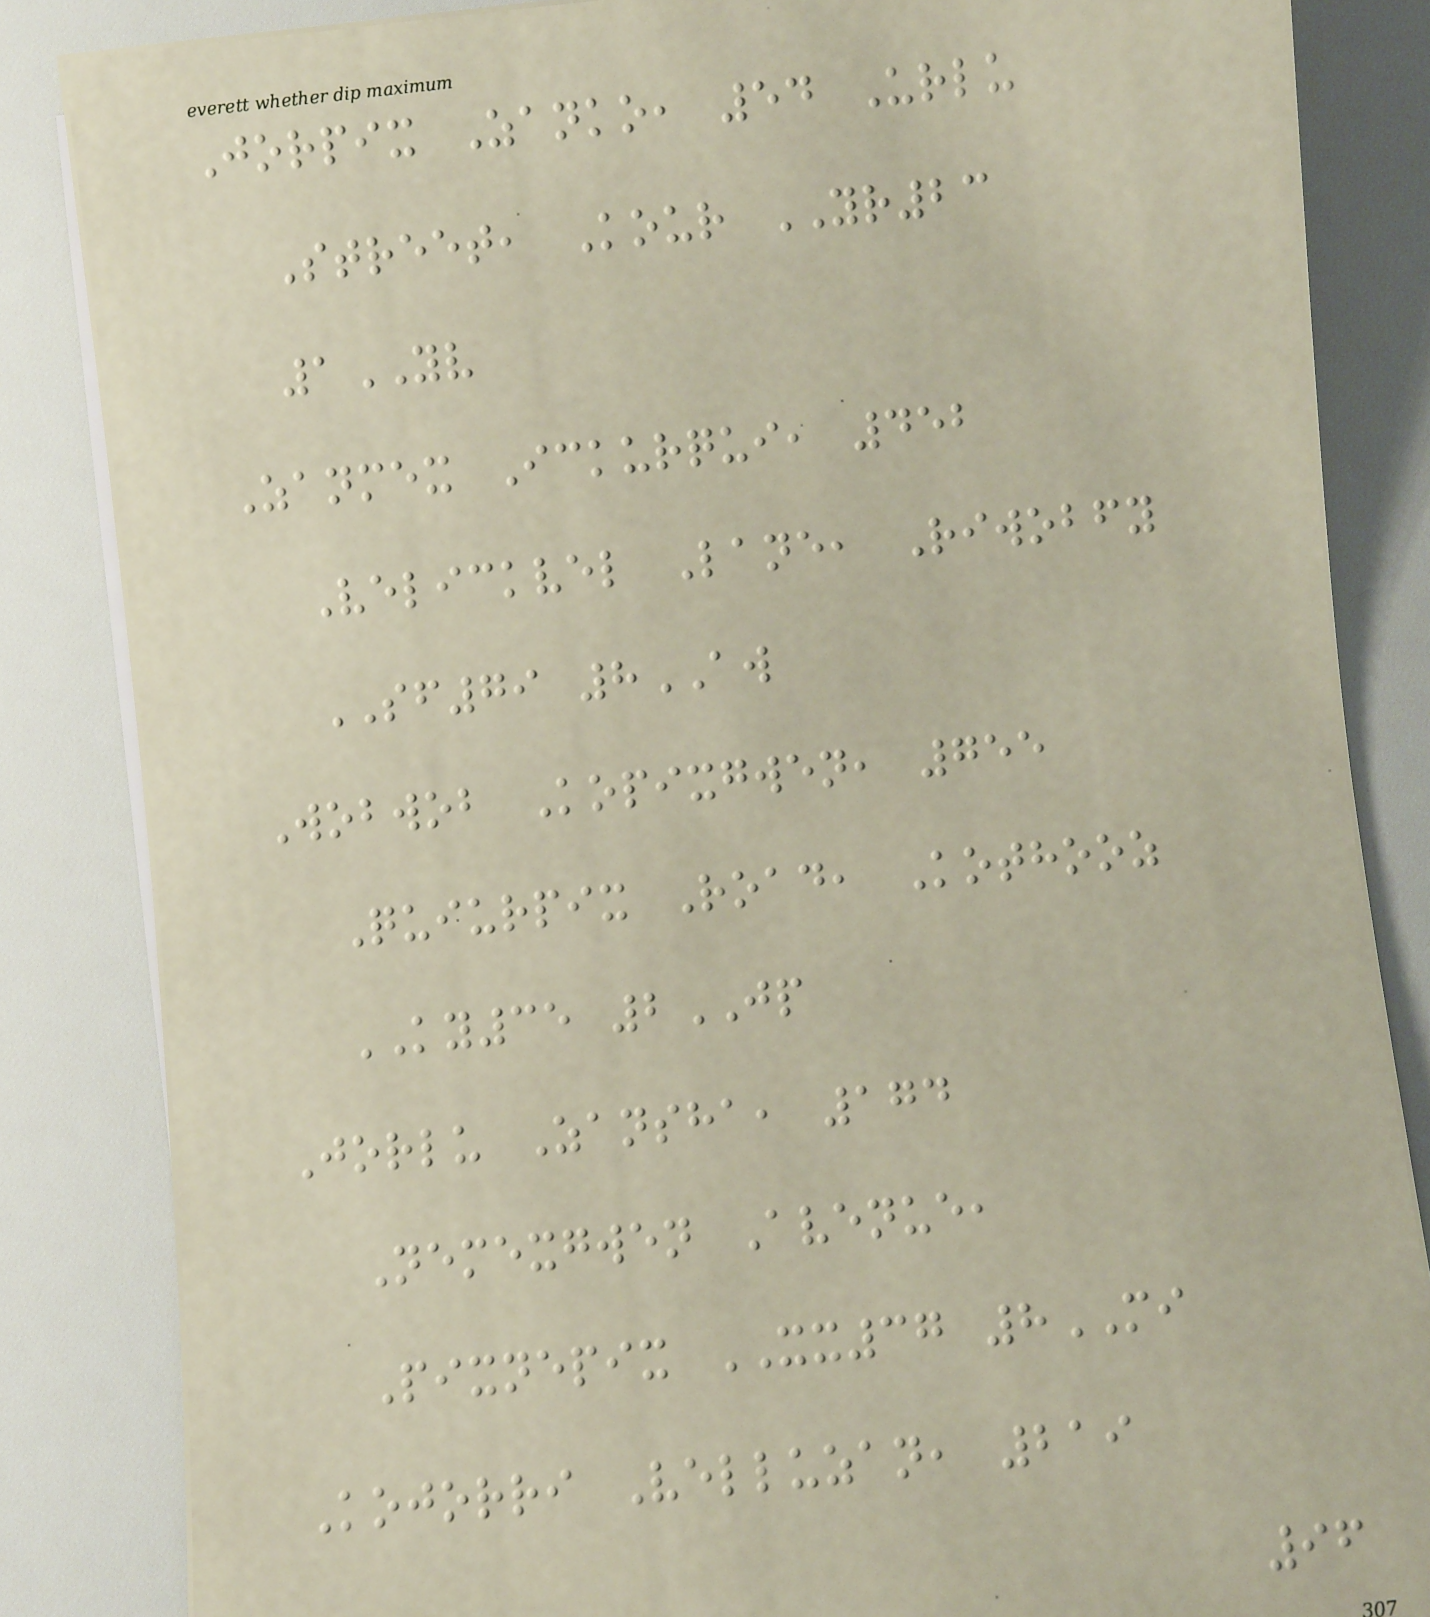Jorpix Zanko, 54 Urlu
Street, Kour YR23
1YV
Zanmex Ickurqui, 452
Velickvel Lane, Riwobfy
SF79 8AW
Wobwob Kopixgwen, 755
Quiurpix Road, Kothooz
KY35 2JP
Jorlu Zansha, 174
Nemexgwen Avenue,
Pixnepix XX37 8MI
Kojorri Velluzan, 219
96
